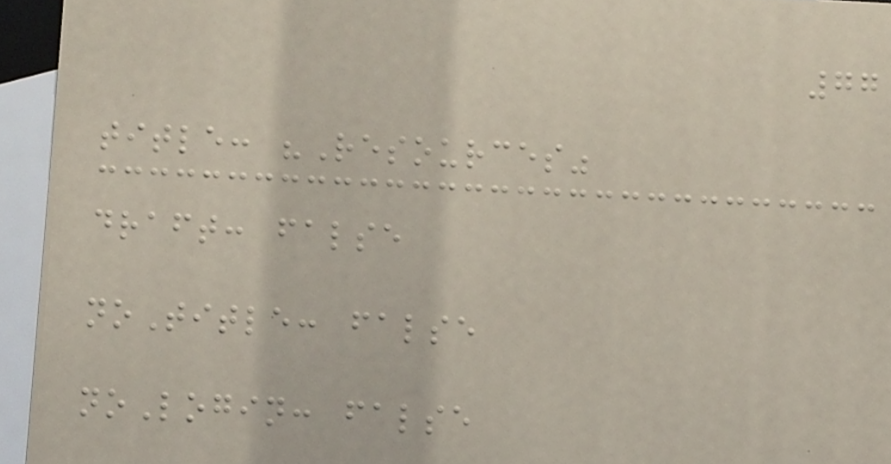77
title: "Resources"
draft: false
noTitle: false
noLogin: false
